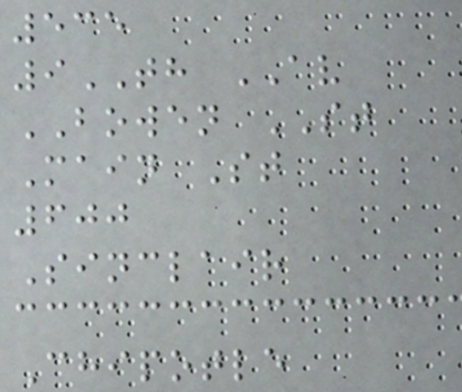535
9TH AV
BOWEN ST
Main St
600
Sinclair
Chipotle
